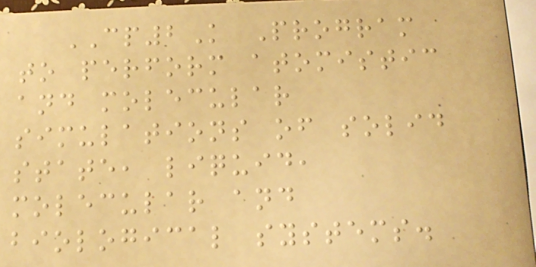CP2K Program
to perform atomistic
and molecular
simulations of solid
state, liquid,
molecular and
biological systems.
